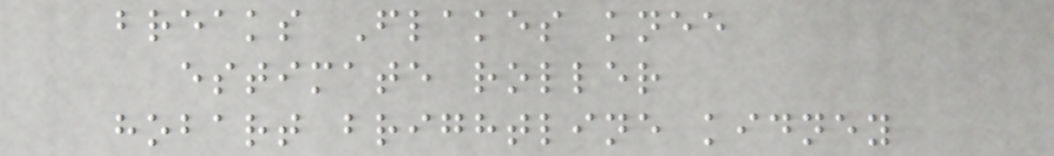breaks Flakes knee
estimate roller
hobart brightline kidney
